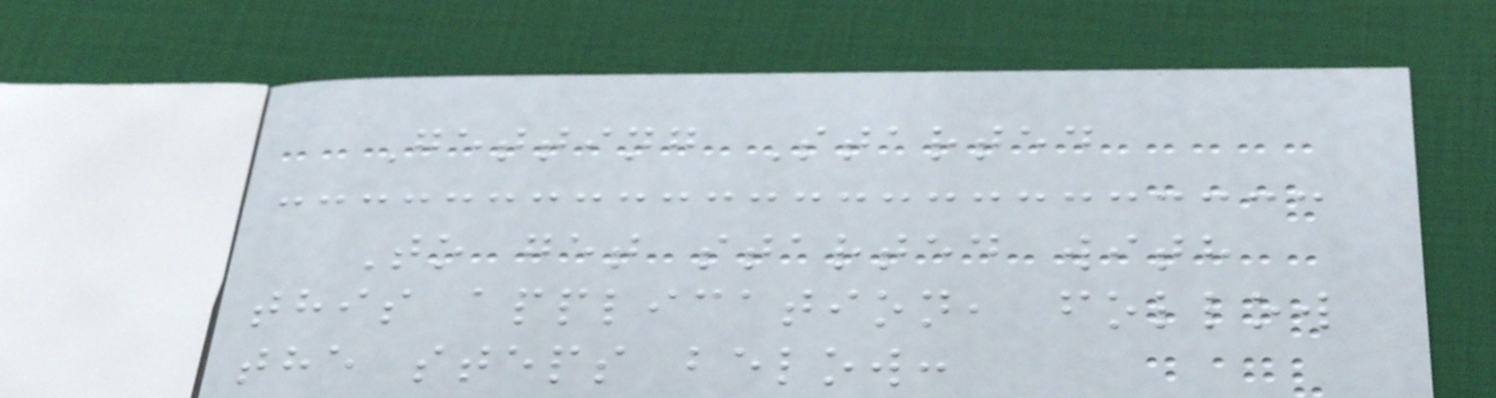Getting Started
To get started with
this application, follow
the steps below:
